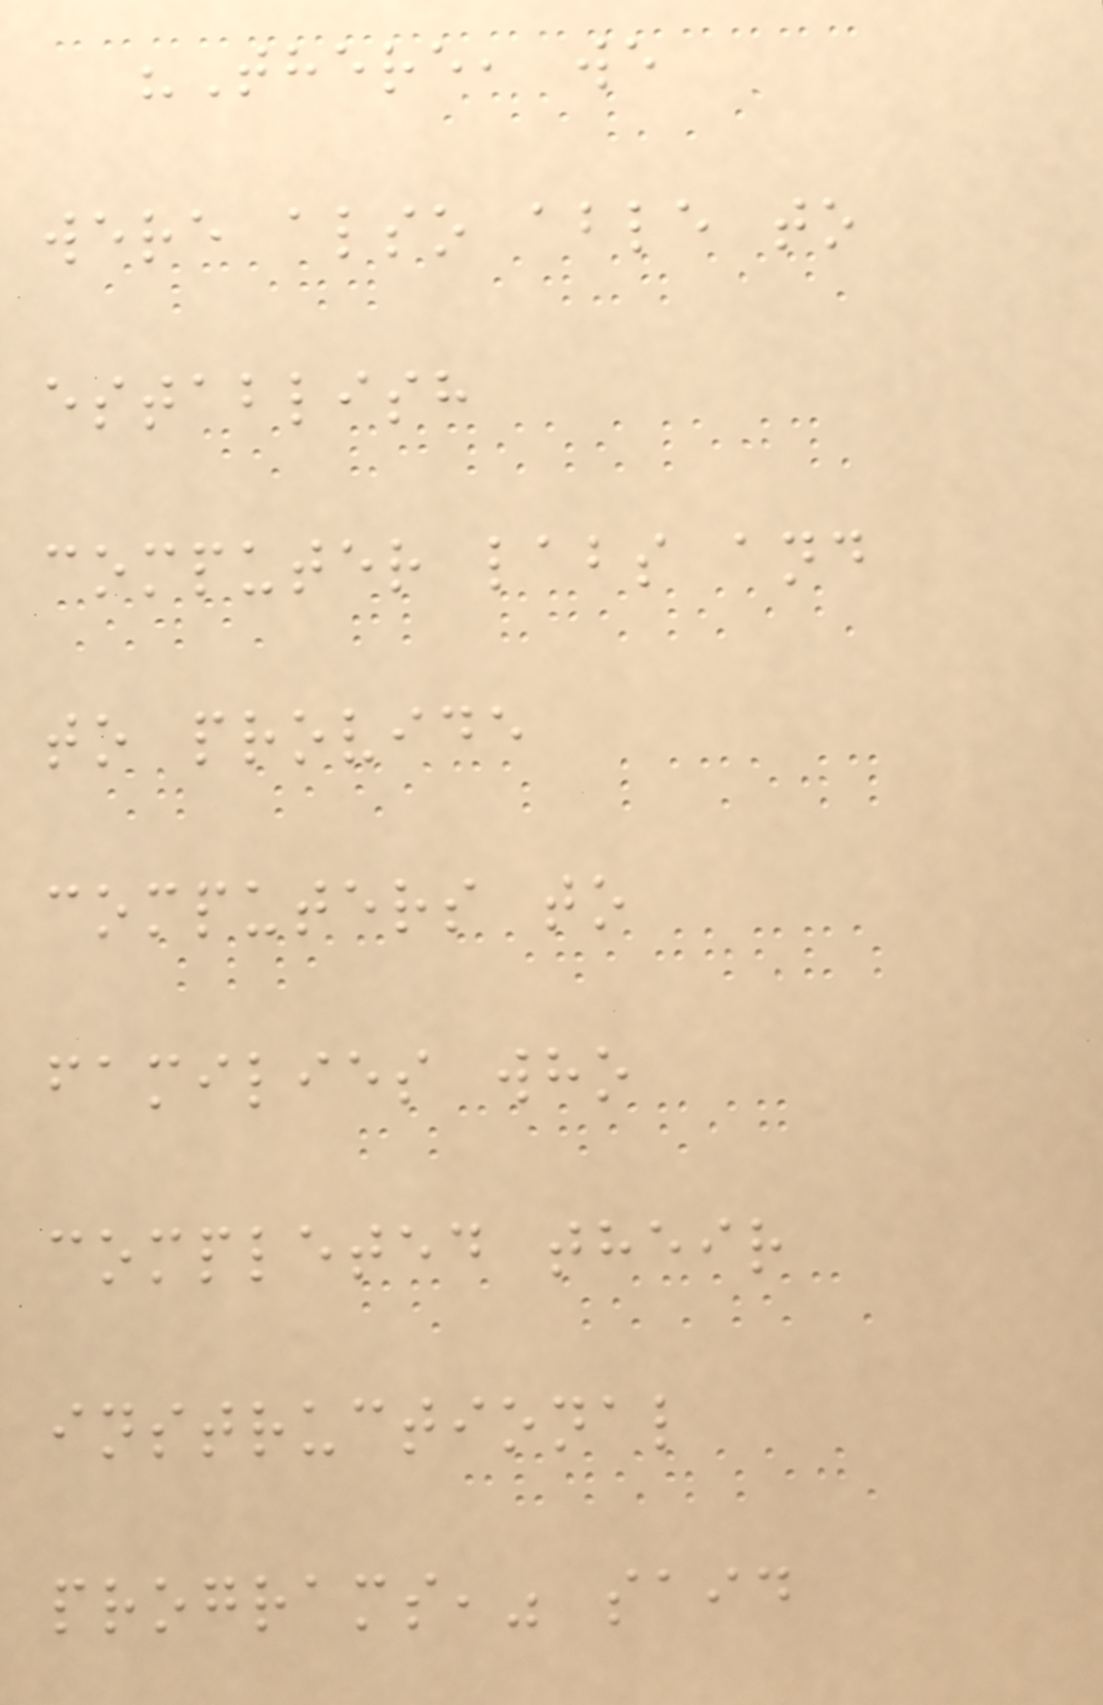"There, we
were also able to
establish
computer labs and
to provide
computers to
families who
completed their
instructional
programs," said
